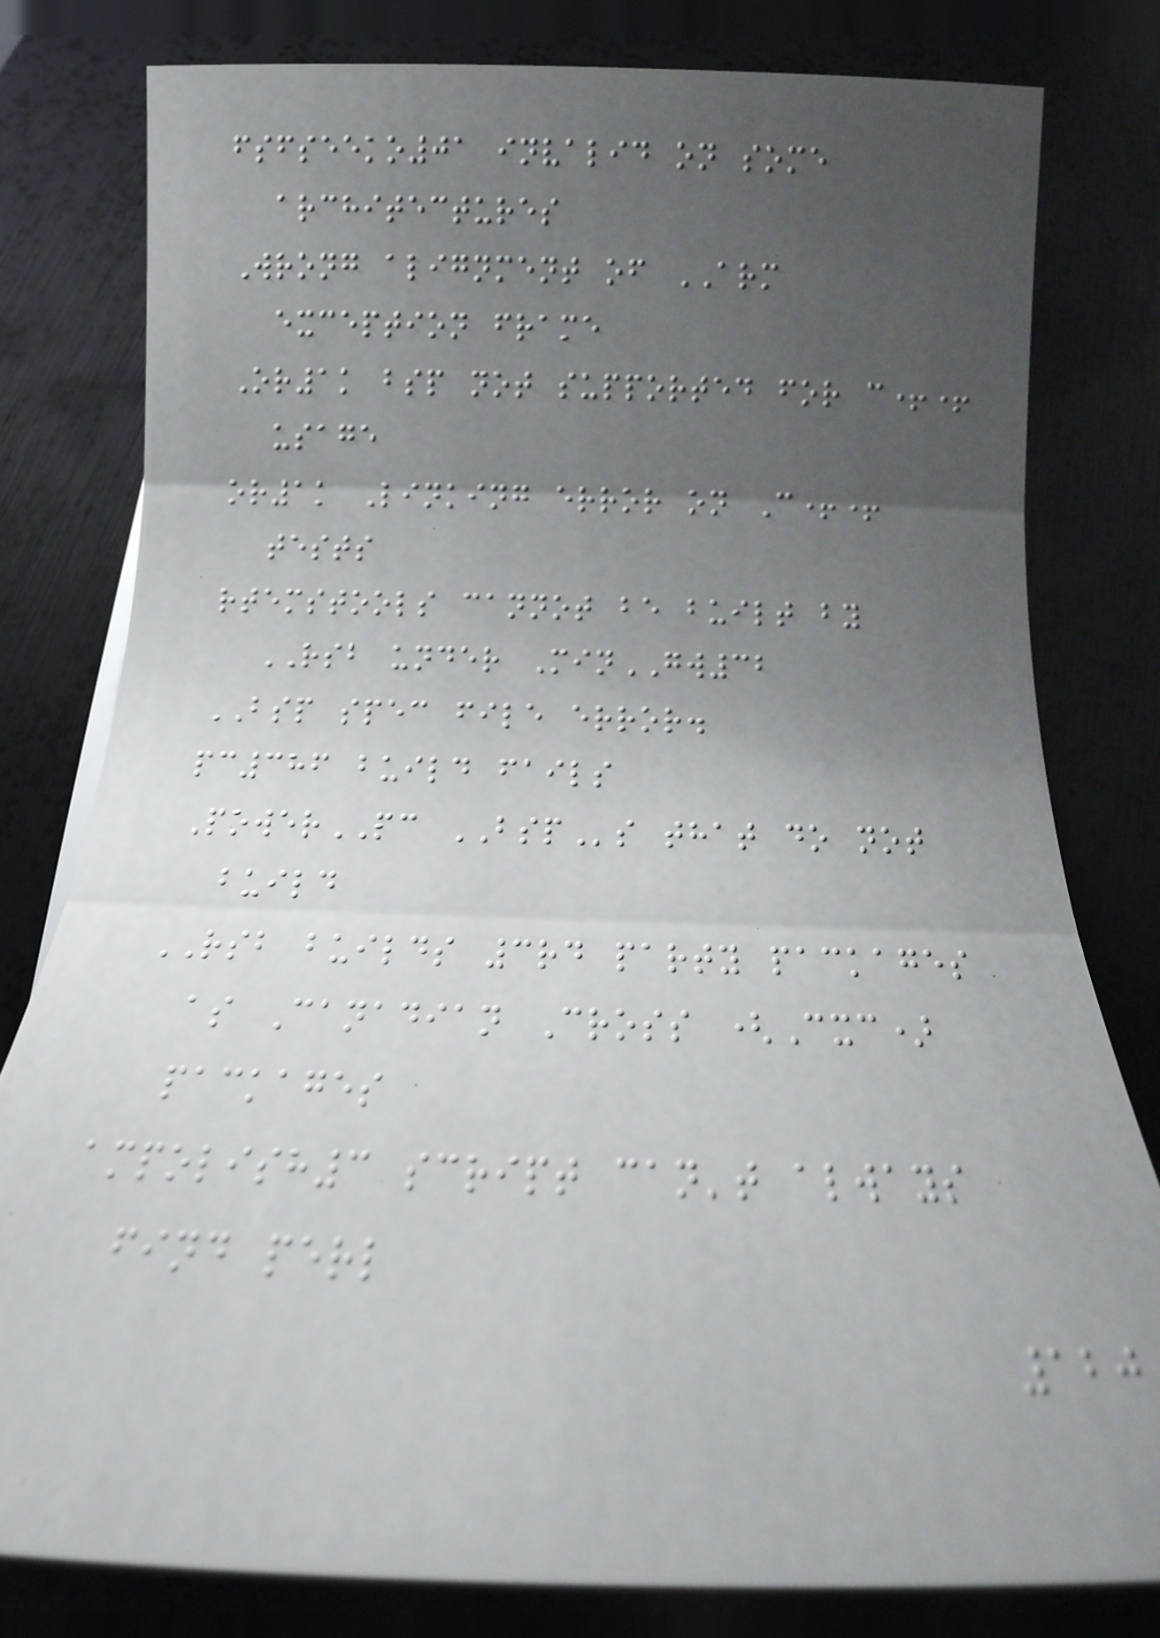fsfseeko01 invalid on some
architectures
Wrong alignment of ARM
exception frame
Or1k bsp not supported for c++
usage
or1k Linking error on C++
tests
rtemstools cannot be built by
RSB under MinGW32
BSP spec file error.
pc386 build fails
PowerPC BSPs that do not
build
RSB builds 3rd party packages
as Canadian Cross (Cxc)
packages
ampolish3 script can't always
find perl
120
